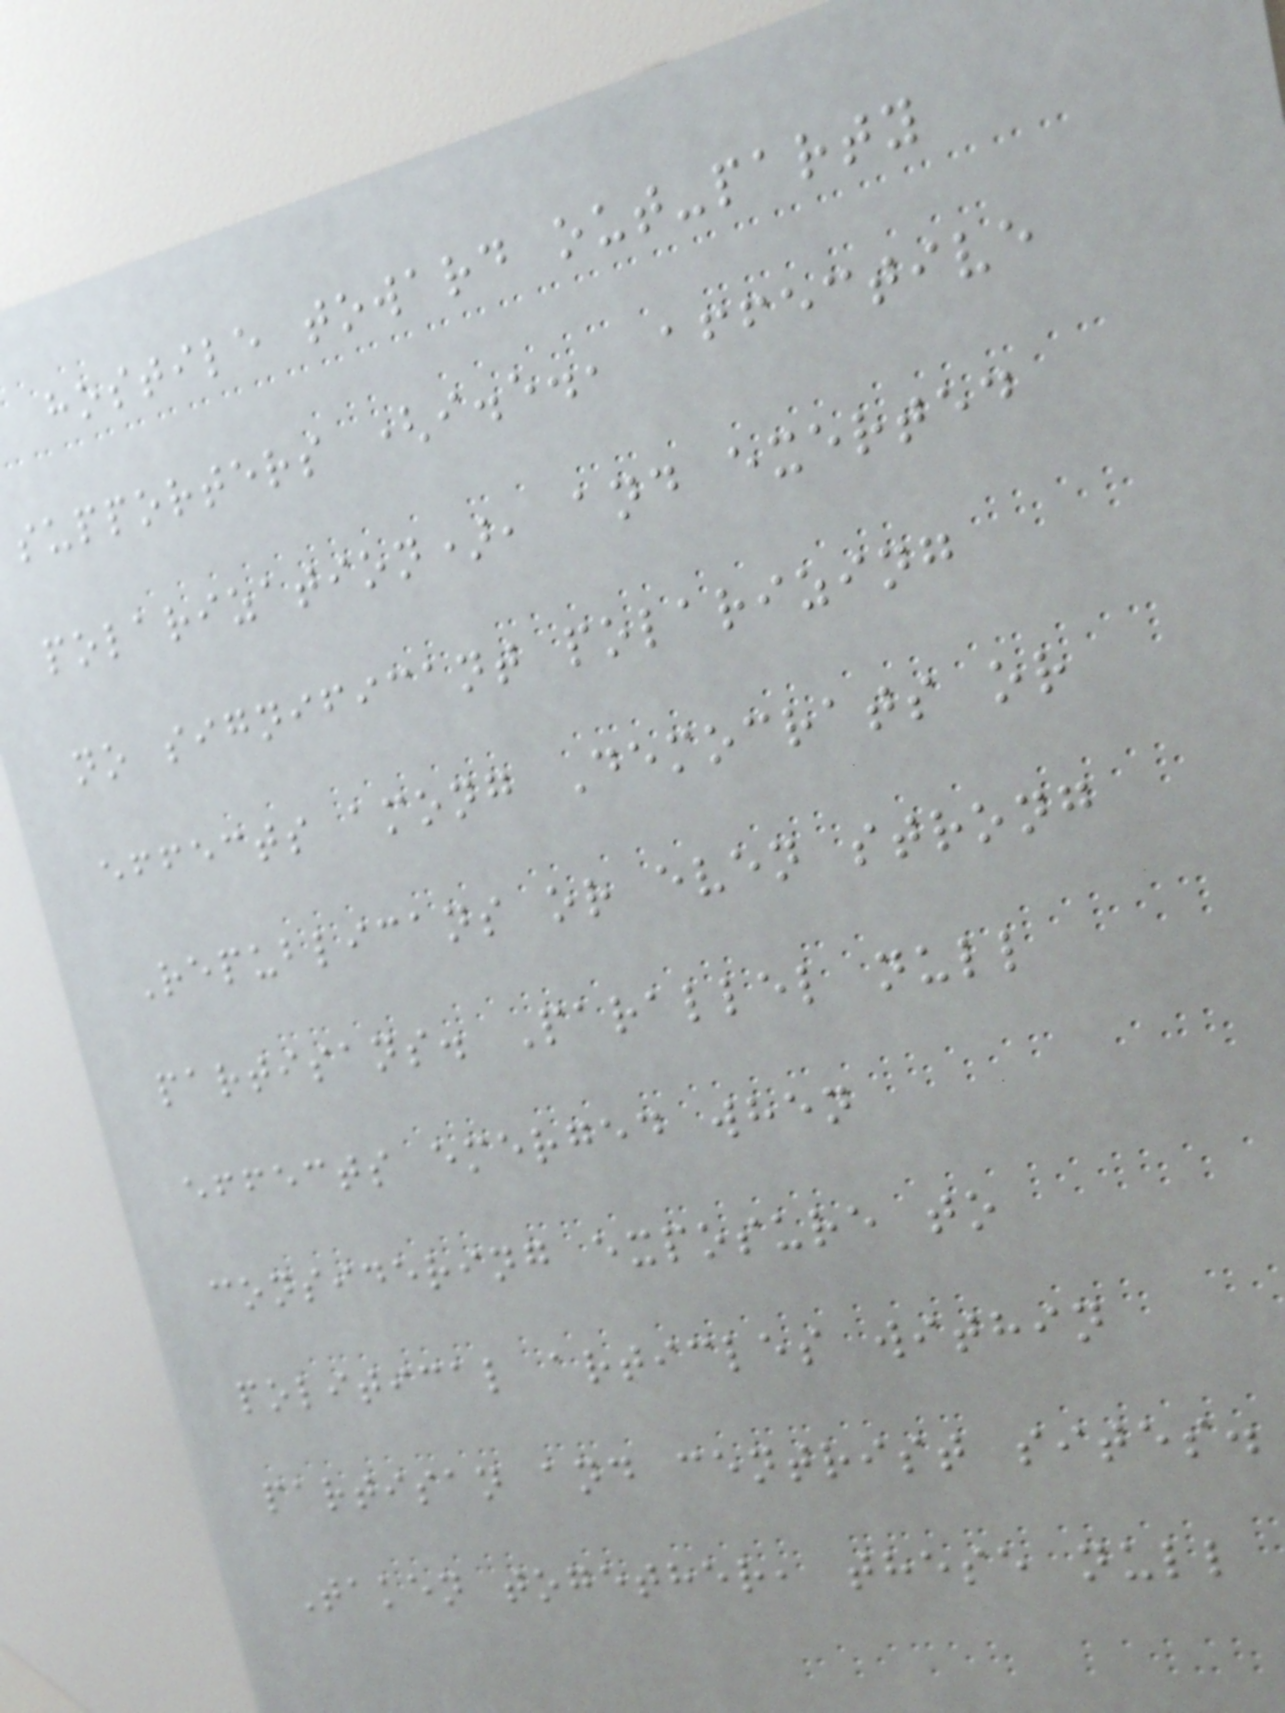hostile toward out-party
supporters (i.e., affective
polarization), and exerted
no significant polarizing
effects among Democrats or
Republicans or even strong
partisans. Parallel null
effects emerged when
considering exposure to
political articles within
partisan and centrist sites.
Taken together, these null
